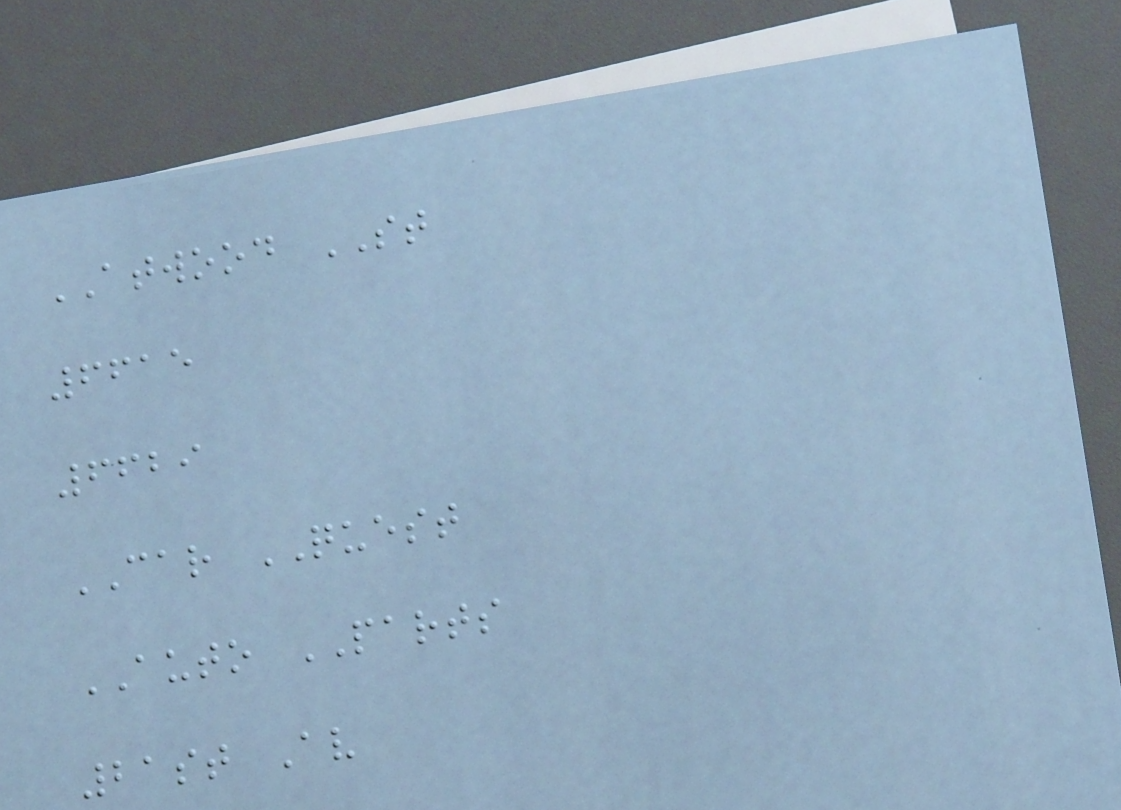ATWOOD ST
6615
6629
CAR QUEST
AUTO PARTS
21st Av
